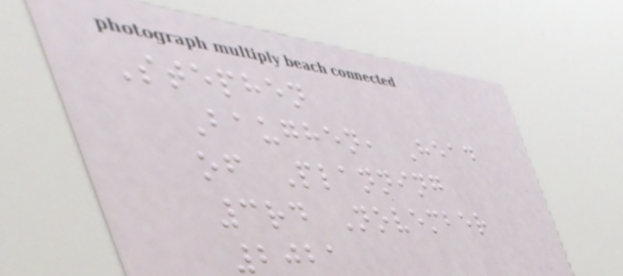Stephen
Baughen, Head
of Planning
3rd November
2021
